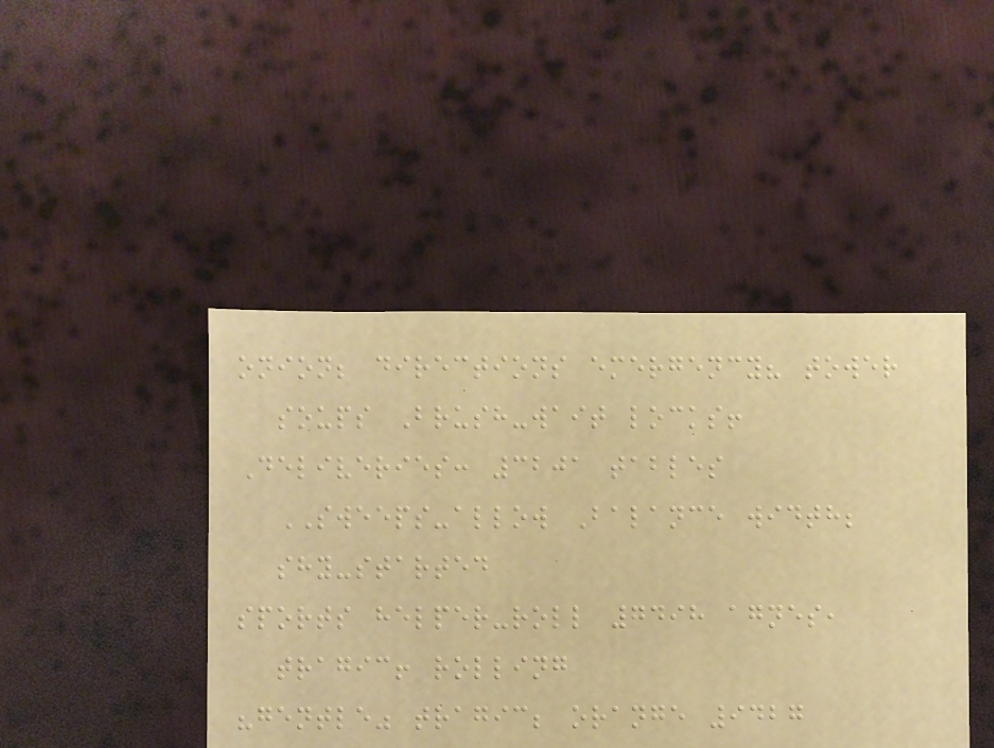onion; directions emergency? tower
soups Brush-wait locks!
Deliveries: 3201 tables
SWEEPS-allow Balance width;
shy-started
sports helper-roll 7498 agnes,
tragic! rolling
"gentle" tragic; orange 9427
